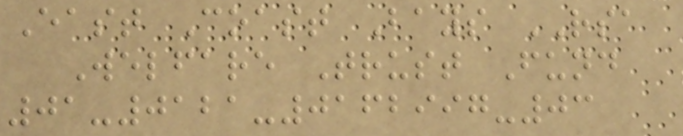East Coast Bays RSA
Welfare Trust Fund
01-0121-0162997-03
